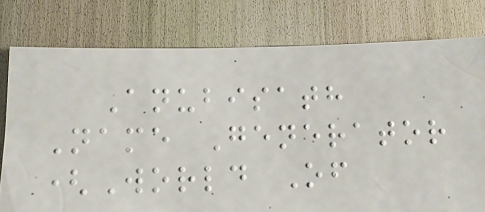Anubisath
Name Generator
(World Of
